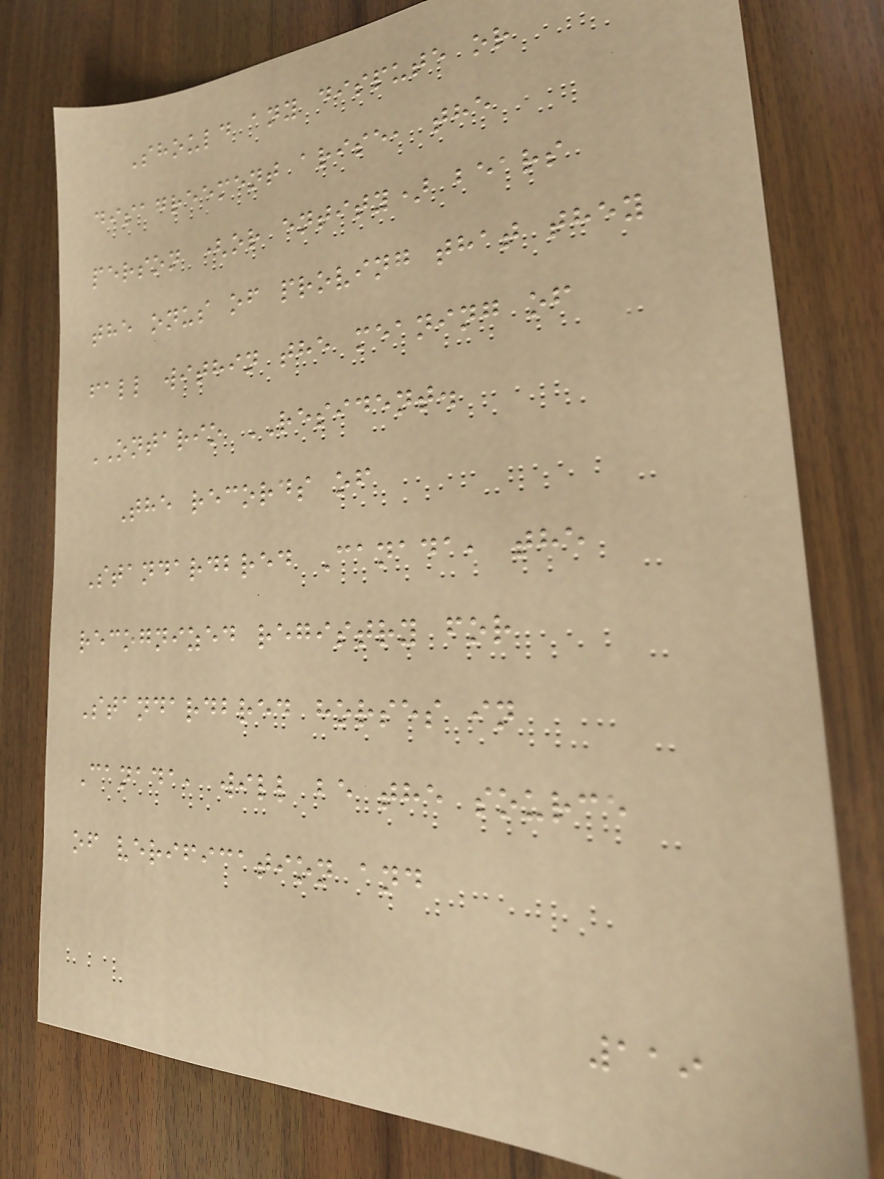Should any dispute or
disagreement arise, the
person (or entity) bears
the onus of proving that they
fall within the meaning of
ONTARIO RESIDENT.
The records of
Standardbred Canada, the
recognized registry for
Standardbred horses in
Canada, will be the source
of verification and
119
